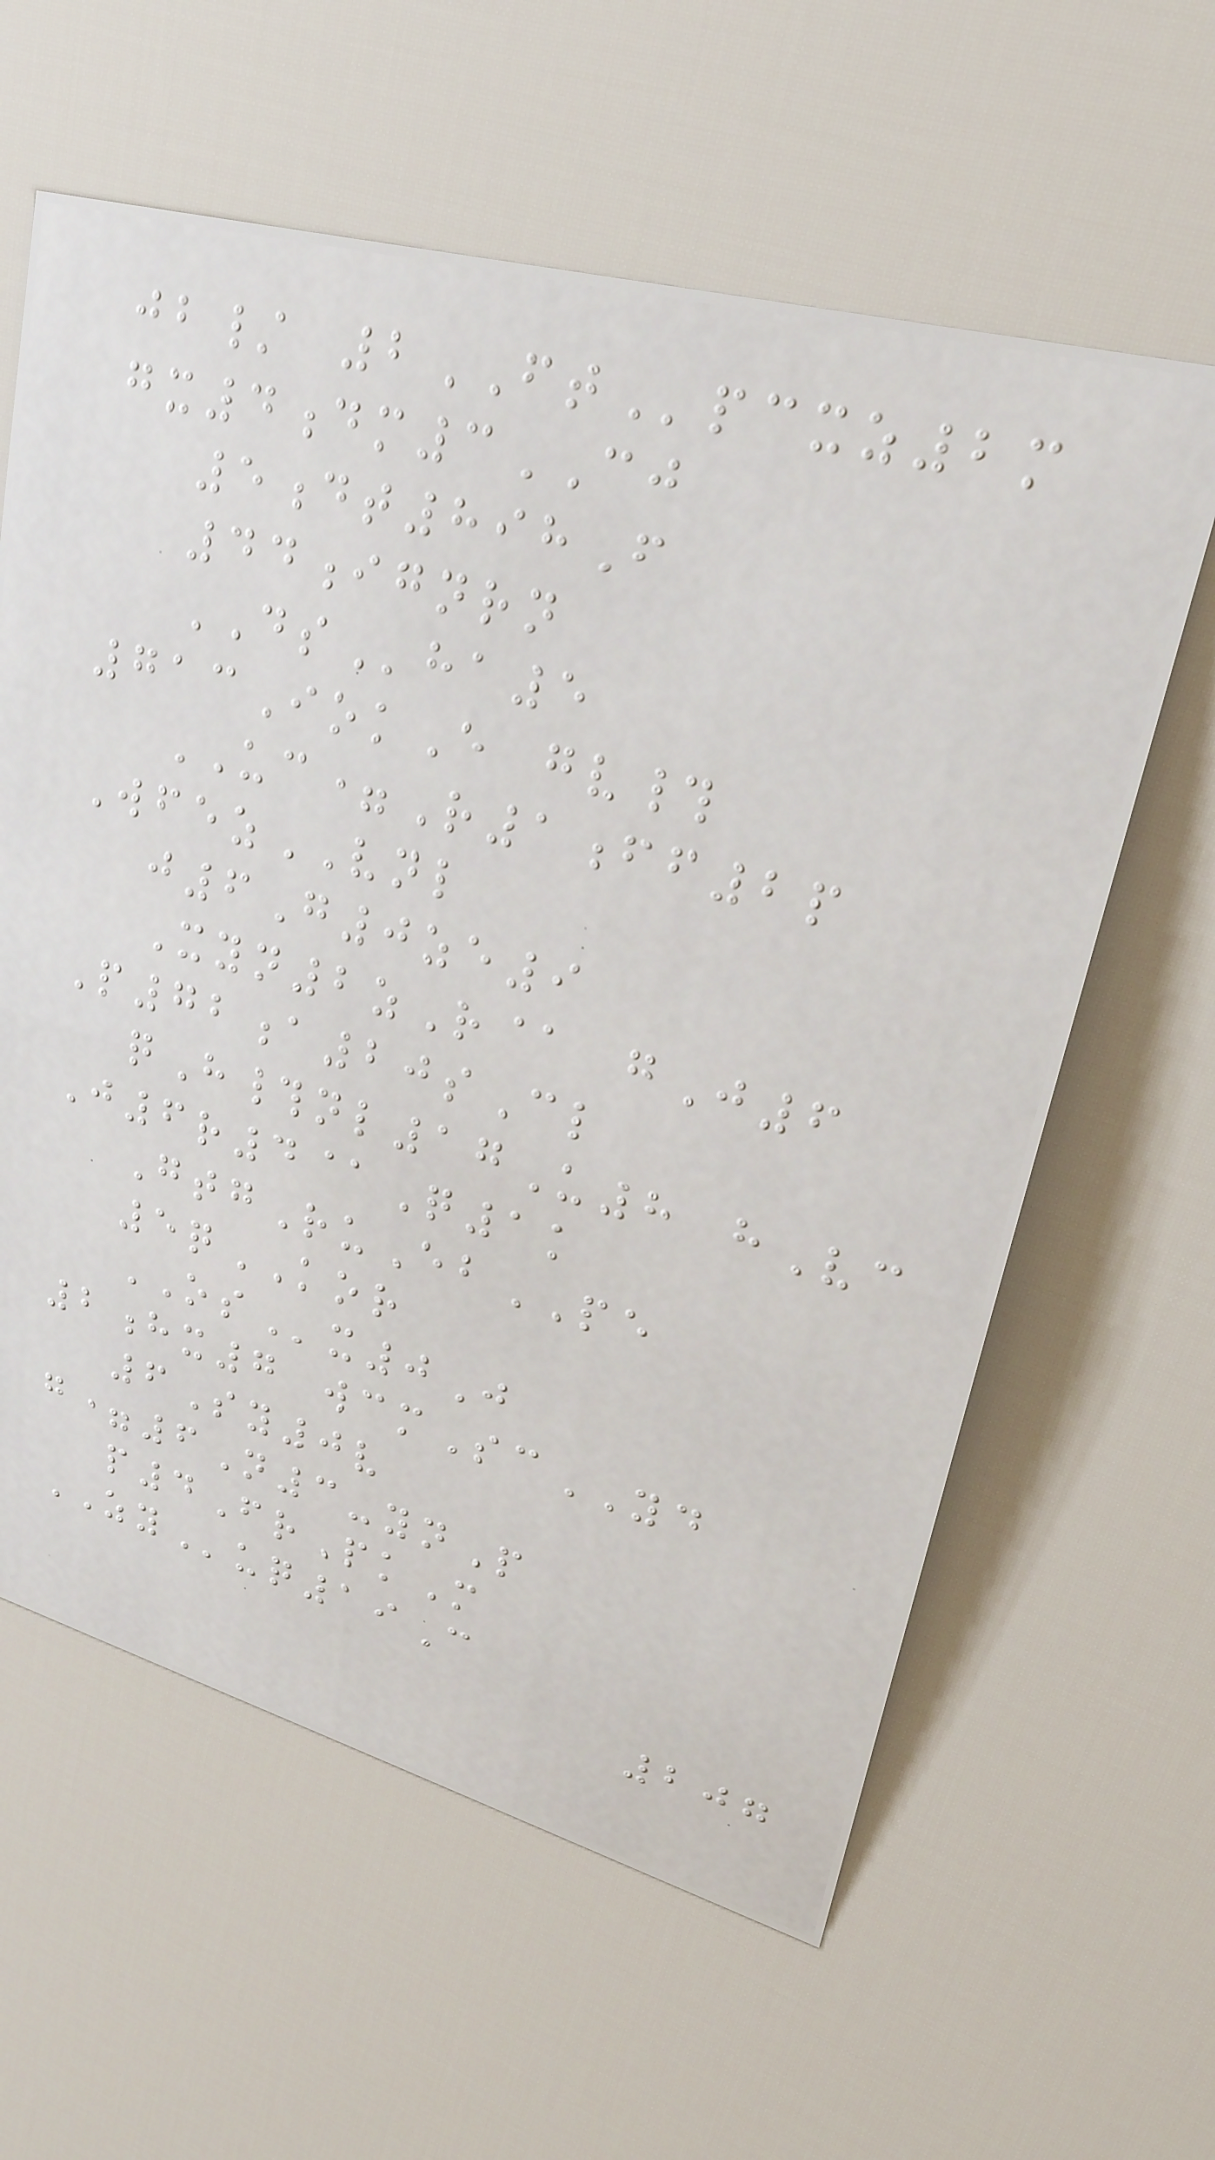jb/ 2FTpcxz2m
gx4dm3CJ
5dt898F
44ignrn
DSha5
713IokE gv#
UC=R1ff2p
WfezVNL
j6G0ze9
Xyn2zR@ gJ6
P72a20sCl
qH#nl17U8 hVc
J6r4@Q1k
GtgRuEbPE
5qKOR
OSx0J
2hx7 wcmScYD
6Sy0v
g=6N3-ynP
p4FrPkM
ZYuq19C
207
